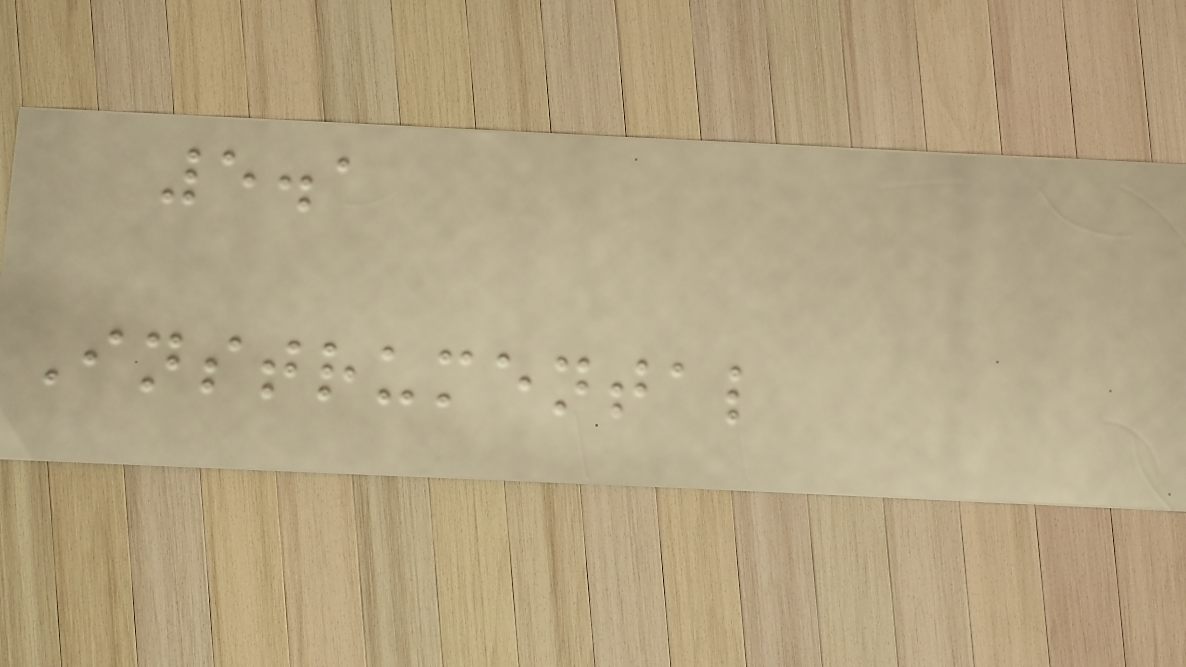5.1
Instrumental
